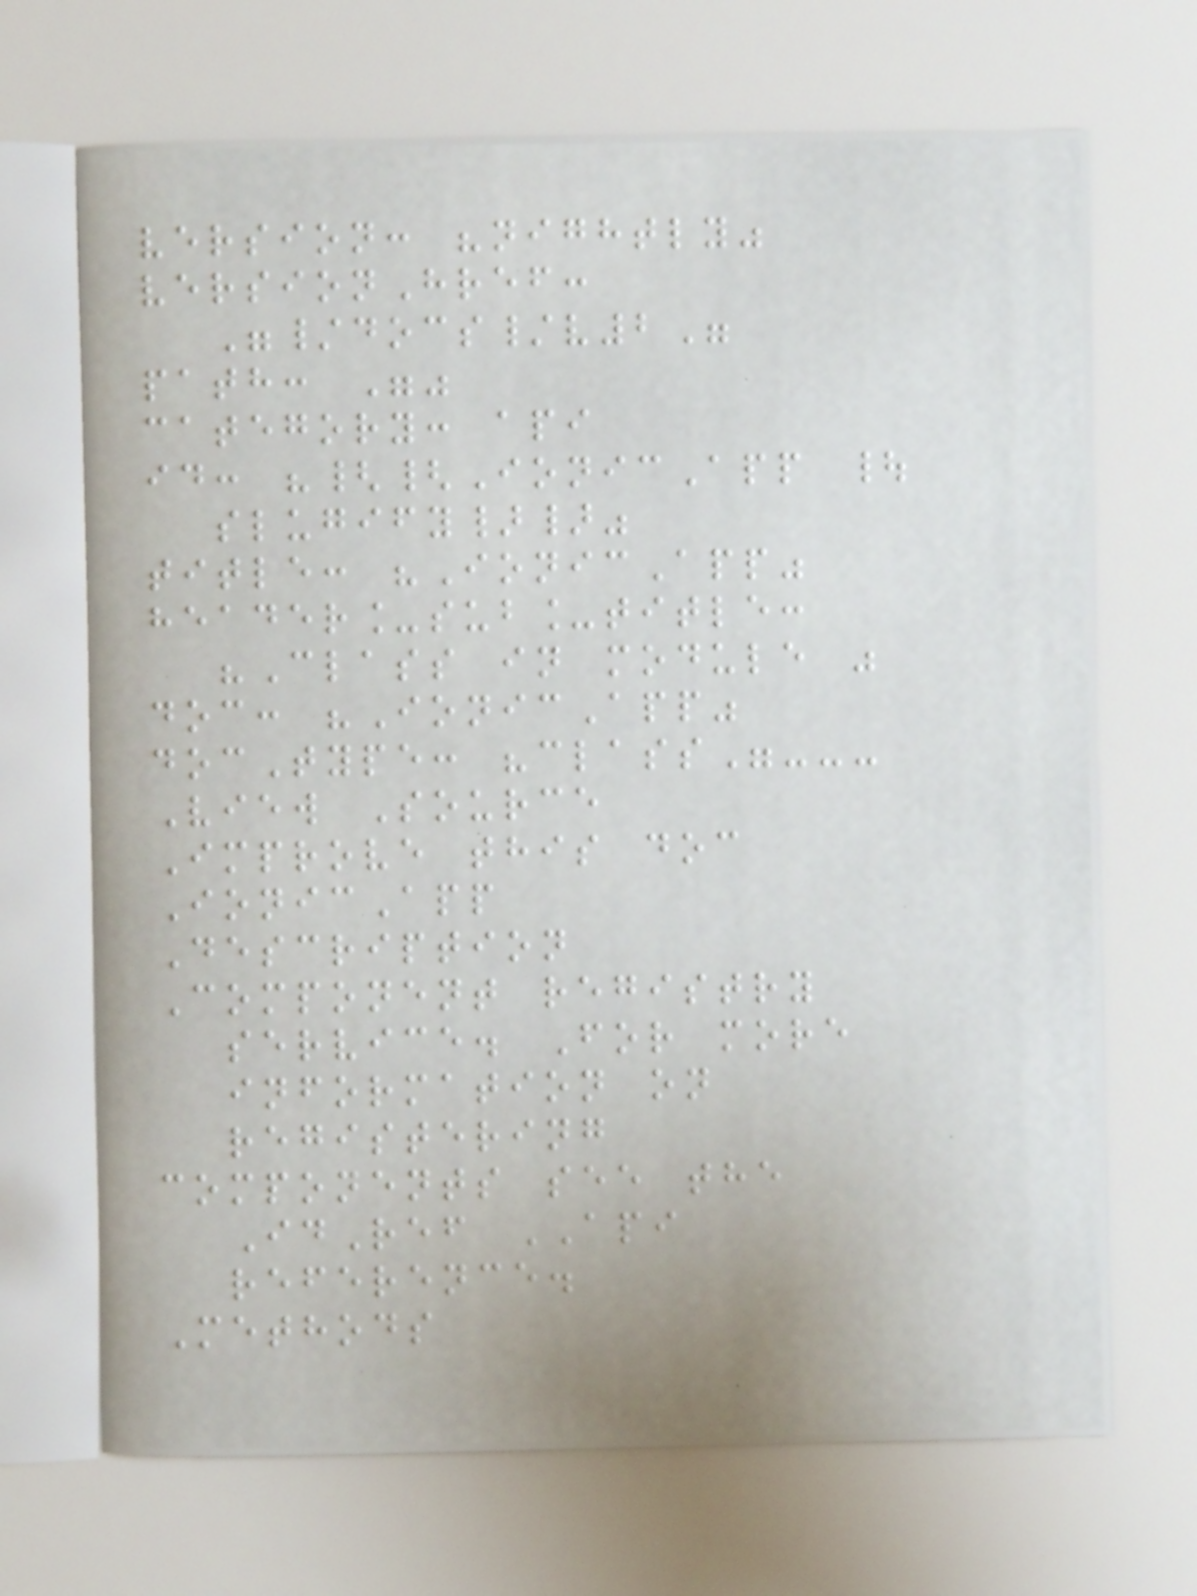version: "nightly"
versionHref:
"/docs/v2"
path: ""
category: api
id: "{{IonicApp |
slugify}}"
title: "IonicApp"
header_sub_title:
"Class in module "
doc: "IonicApp"
docType: "class"---
View Source
Improve this doc
IonicApp
Description
Component registry
service. For more
information on
registering
components see the
IdRef API
reference.
Methods
